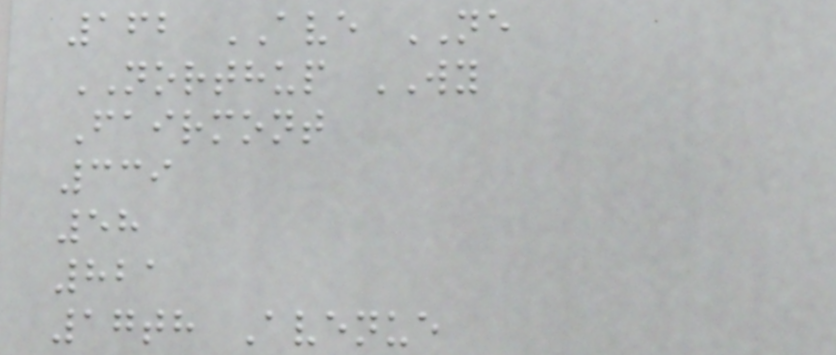162 AVE NE
NORTHUP WY
Fairmont
339
58
821
17th Avenue
